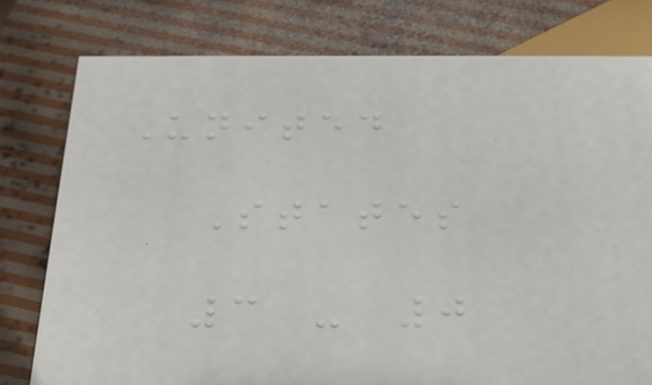United
States
3 - 0
